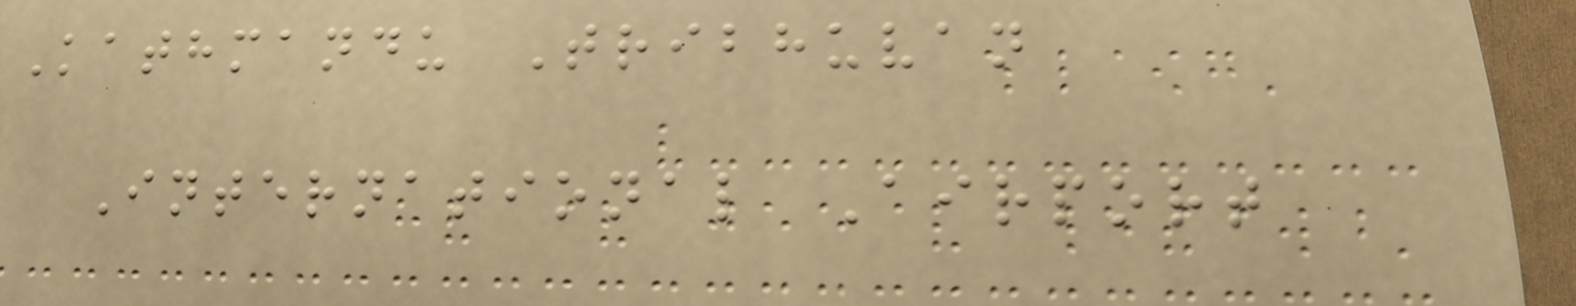Kathmandu Tribhuvan
International Airport
